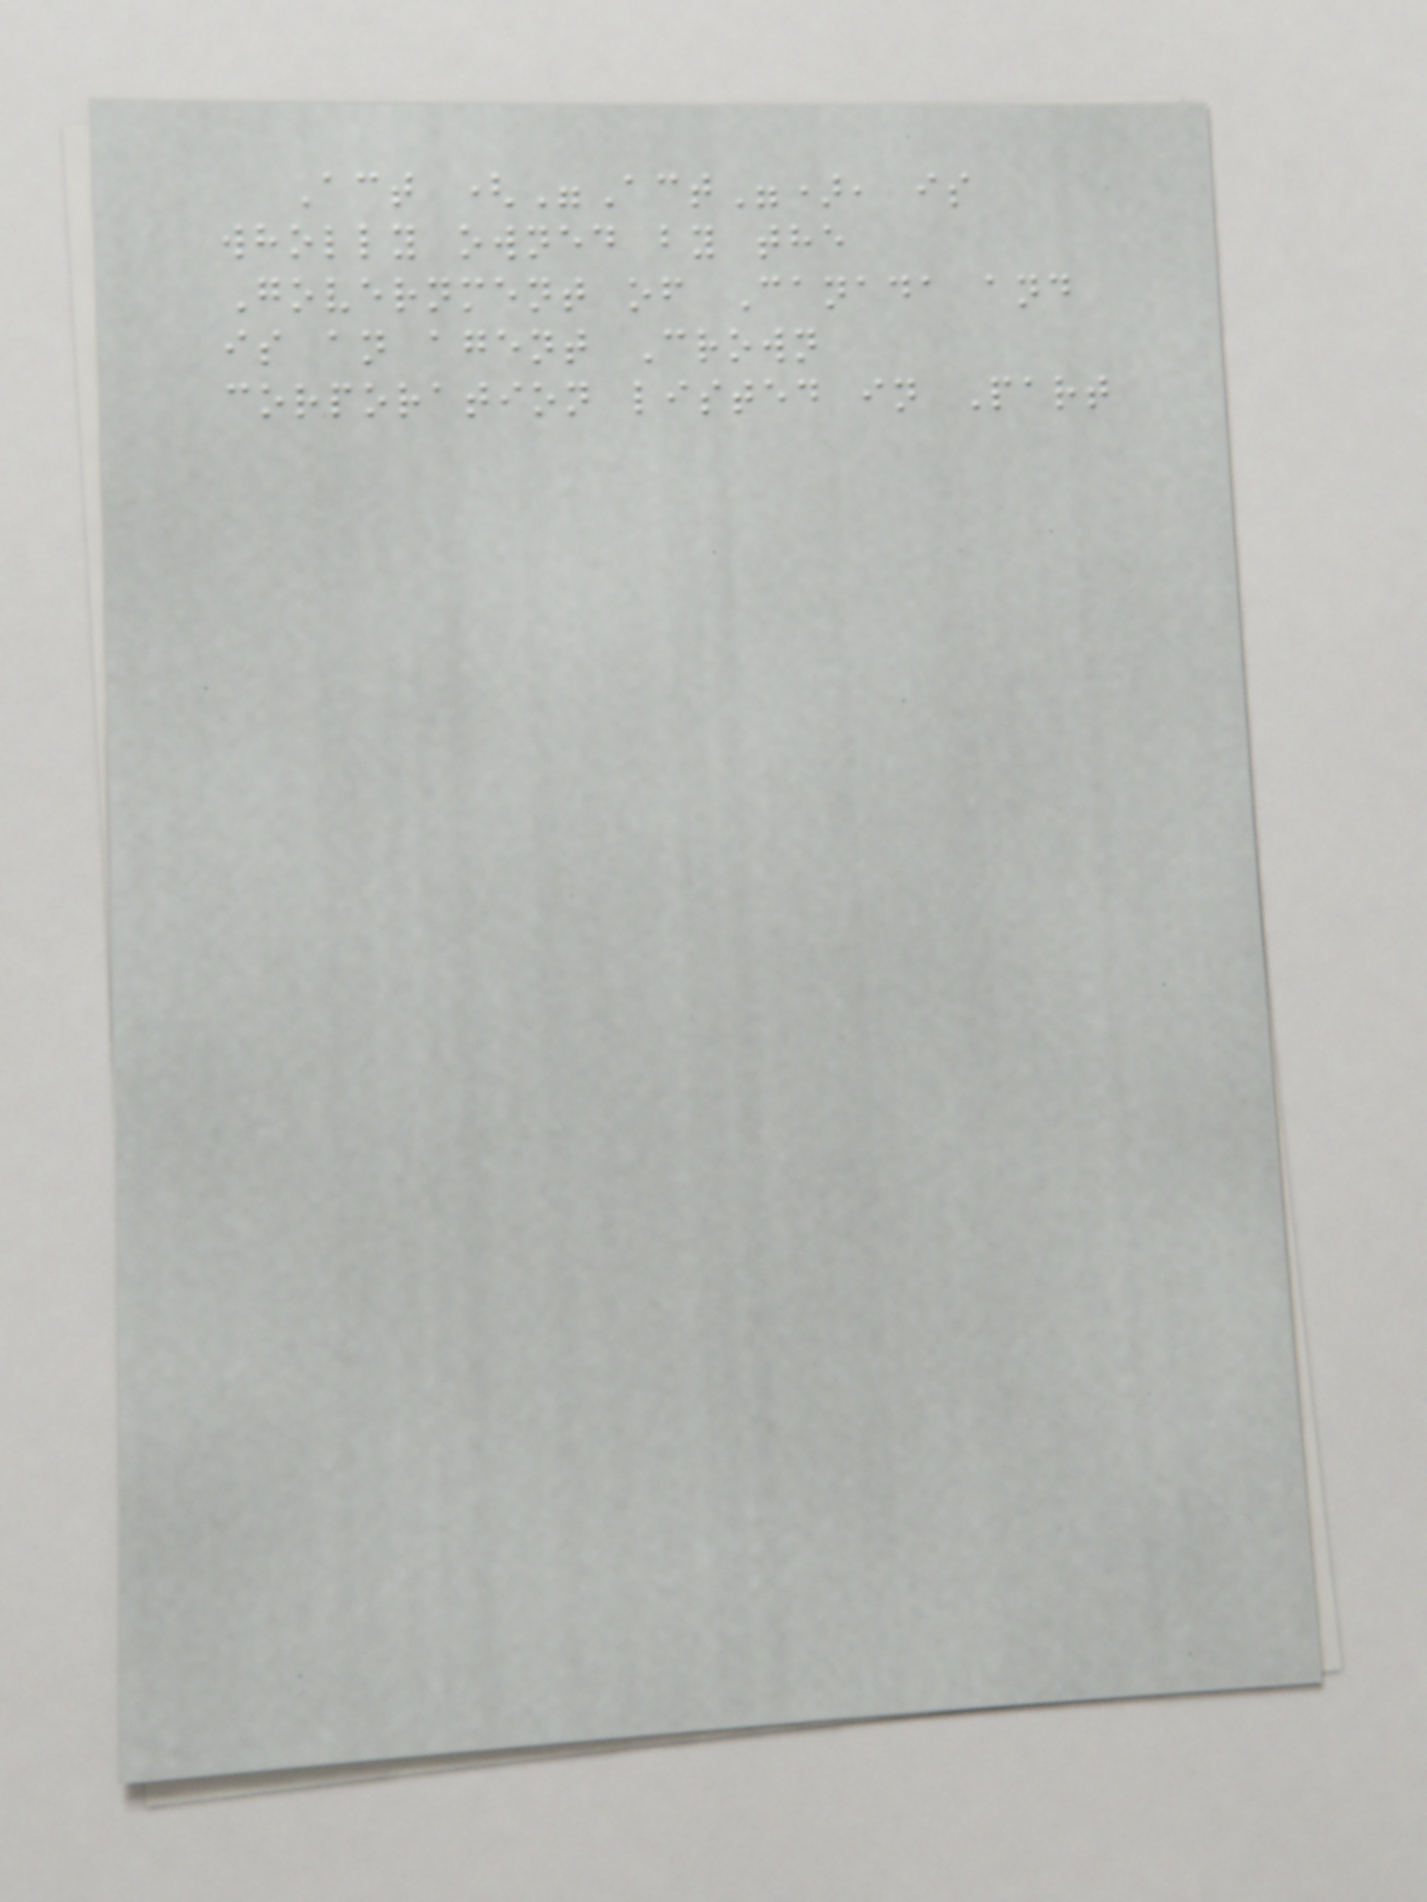Act ("Act"), is
wholly owned by the
Government of Canada and
is an agent Crown
corporation listed in Part
